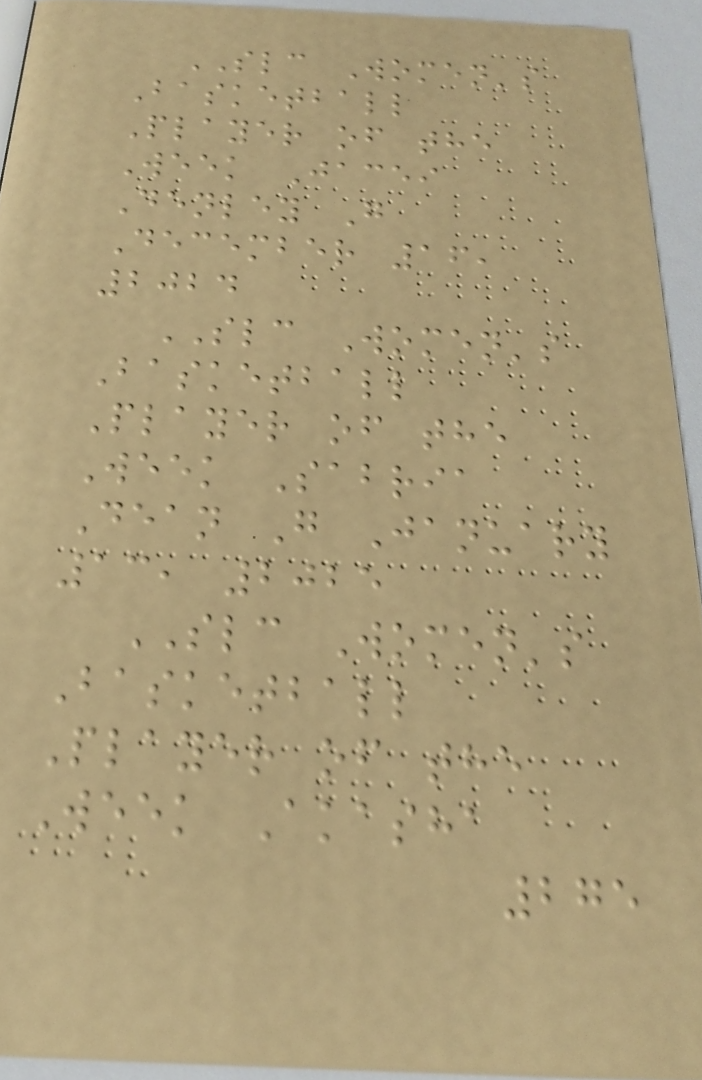SLC Women's
Basketball
Player of the
Week Jacei
Denley G
December 16,
2024
SLC Women's
Basketball
Player of the
Week Sabria
Dean G January
13, 2025
SLC Women's
Basketball
Player of the
Week Akasha
275
